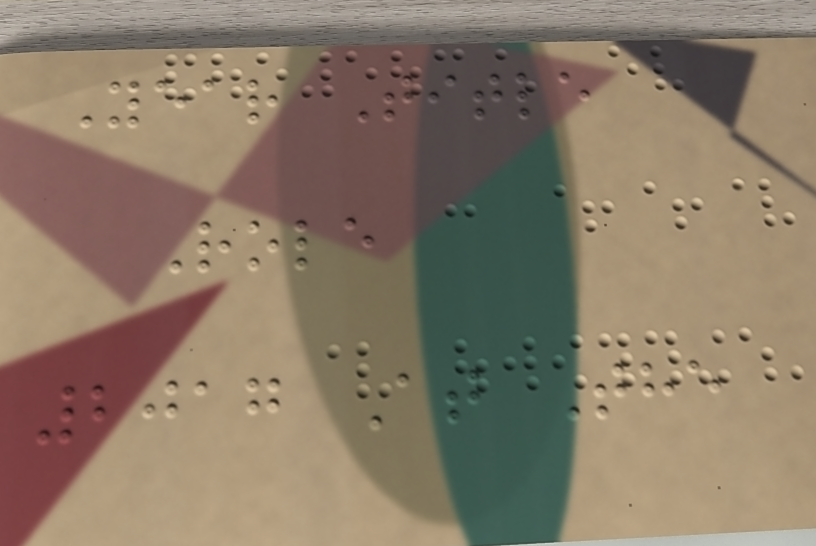Year Title
Role
2017 At The
